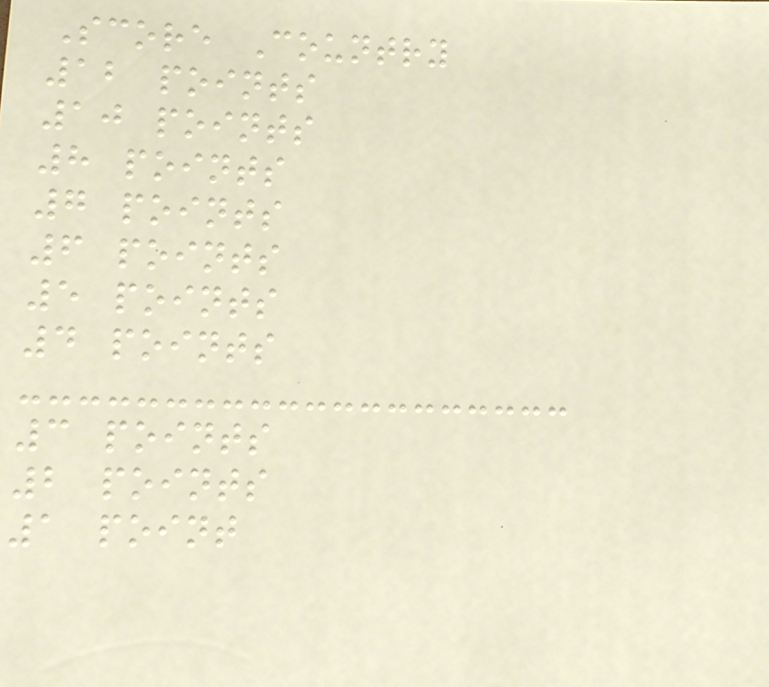Score Country
12 points
10 points
8 points
7 points
6 points
5 points
4 points
3 points
2 points
1 point
